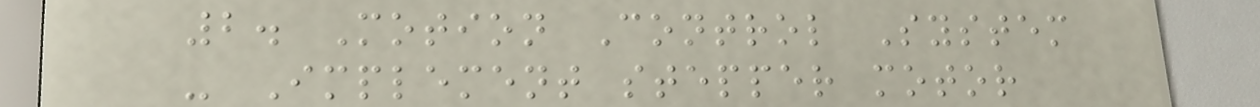2. Motion Control System
- Implement stepper motor
